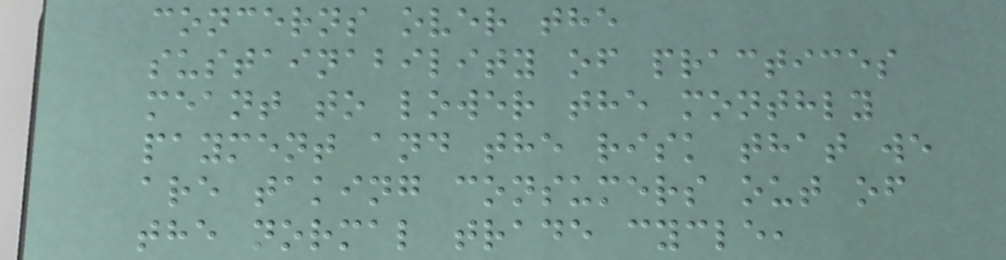concerns over the
sustainability of practices
meant to lower the monthly
payment and the risk that we
are taking consumers out of
the normal trade cycle,
